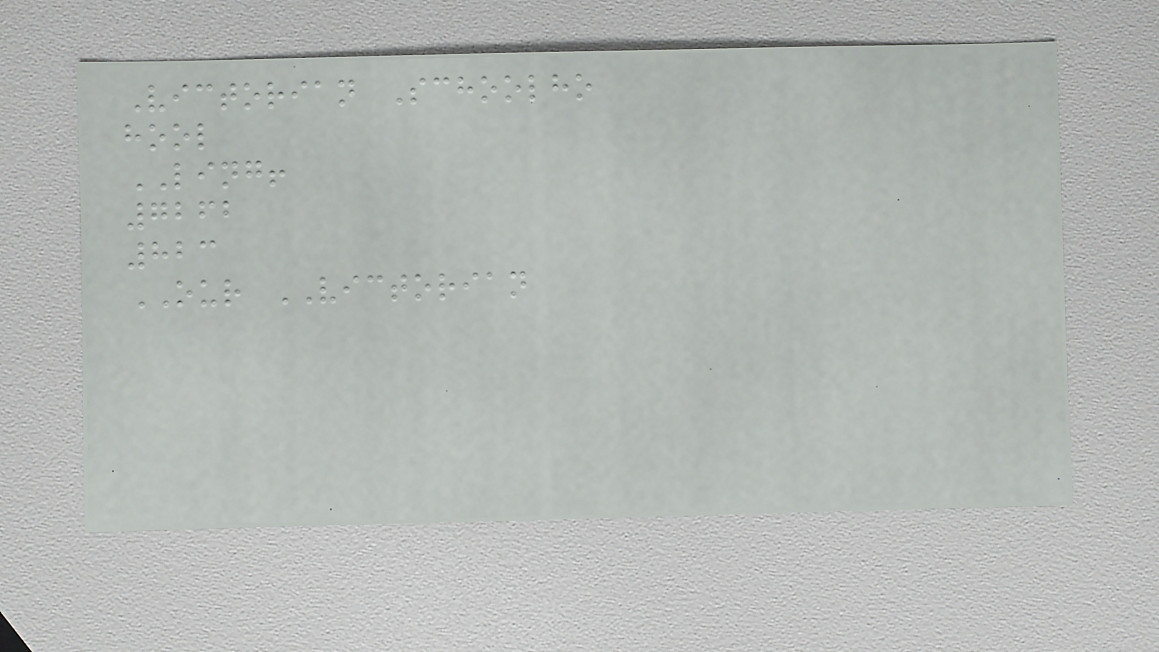Victorian Schoolho
hool
LING!
7262
823
OUR VICTORIAN
